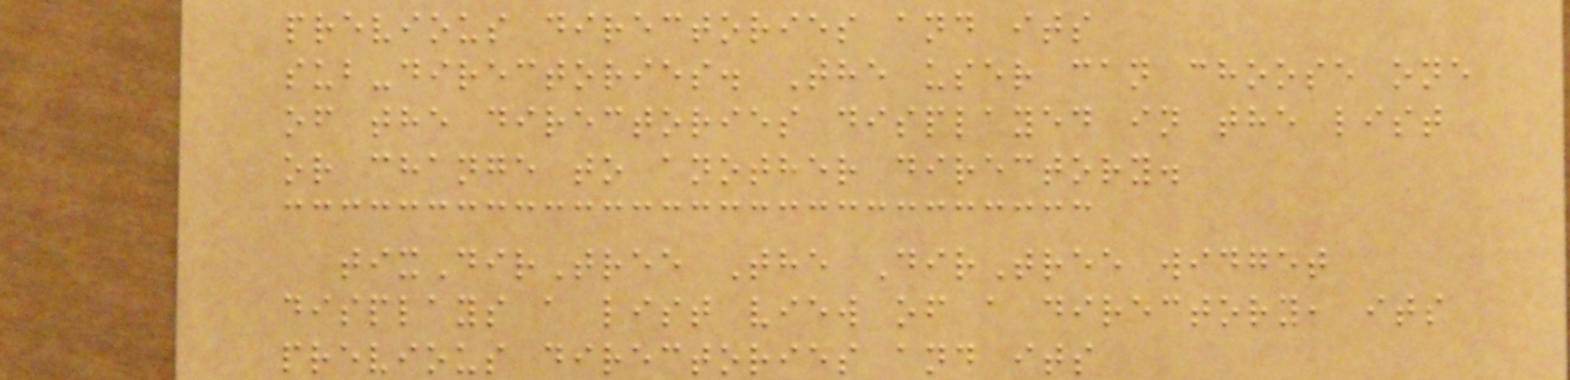previous directories and its
sub-directories. The user can choose one
of the directories displayed in the list
or change to another directory.
tixDirTree The DirTree widget
displays a list view of a directory, its
previous directories and its
